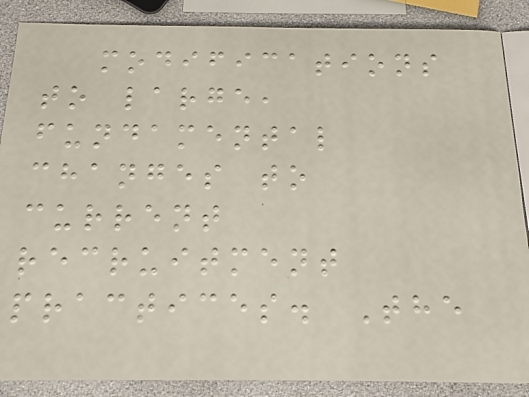modifications
to large,
fundamental
changes to
current
recruitment
practices. The
